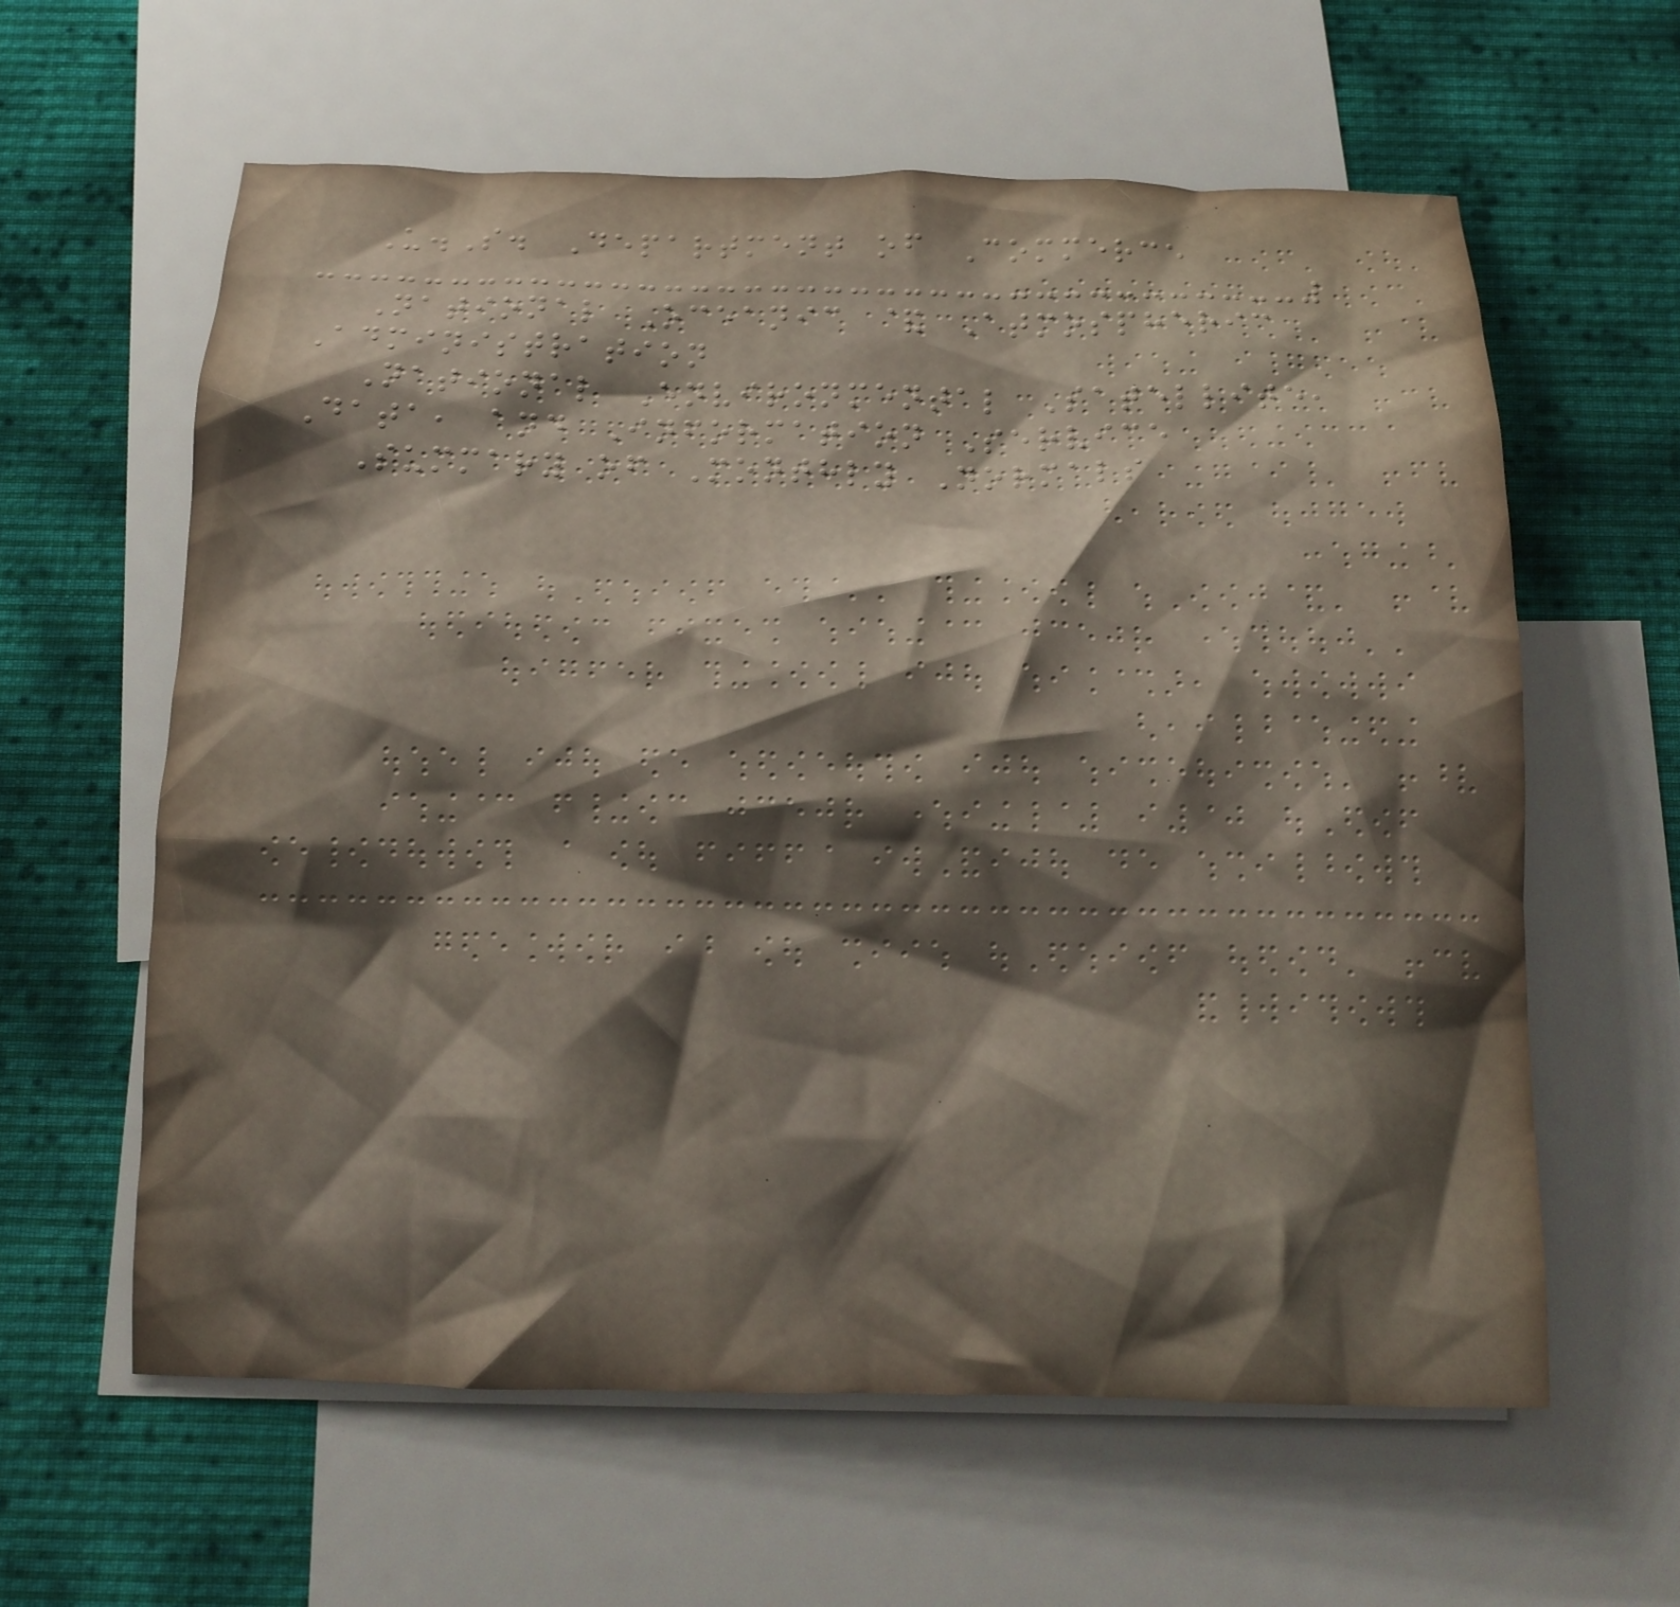U.S. Department of Commerce
National Oceanic & Atmospheric
Administration
National Environmental Satellite,
Data, and Information Service
Summary of Monthly Normals
